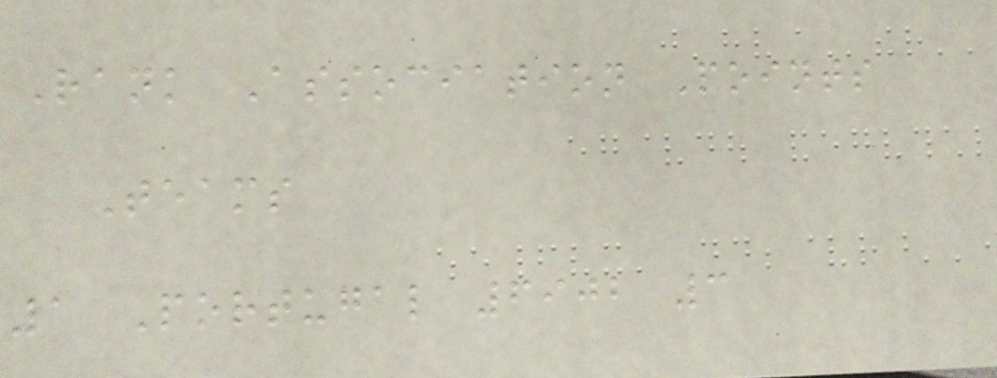Rank Association Points
Teams
1 Portugal 6902 3
